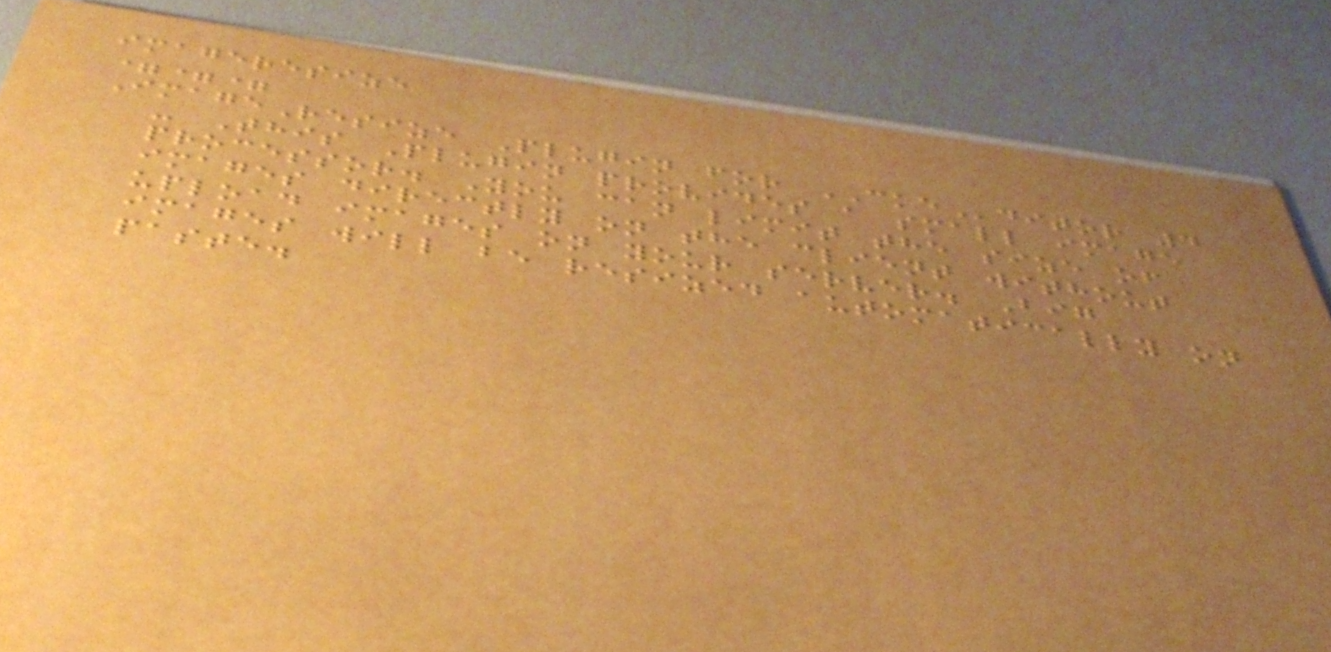imageresize
===
ImageResize Plugin for CKEditor 4
- This Plugin provides a small image
processor. You can limit the size of
images directly on the client without
upload images on your server. Big
images will be resized automatically on
paste.
